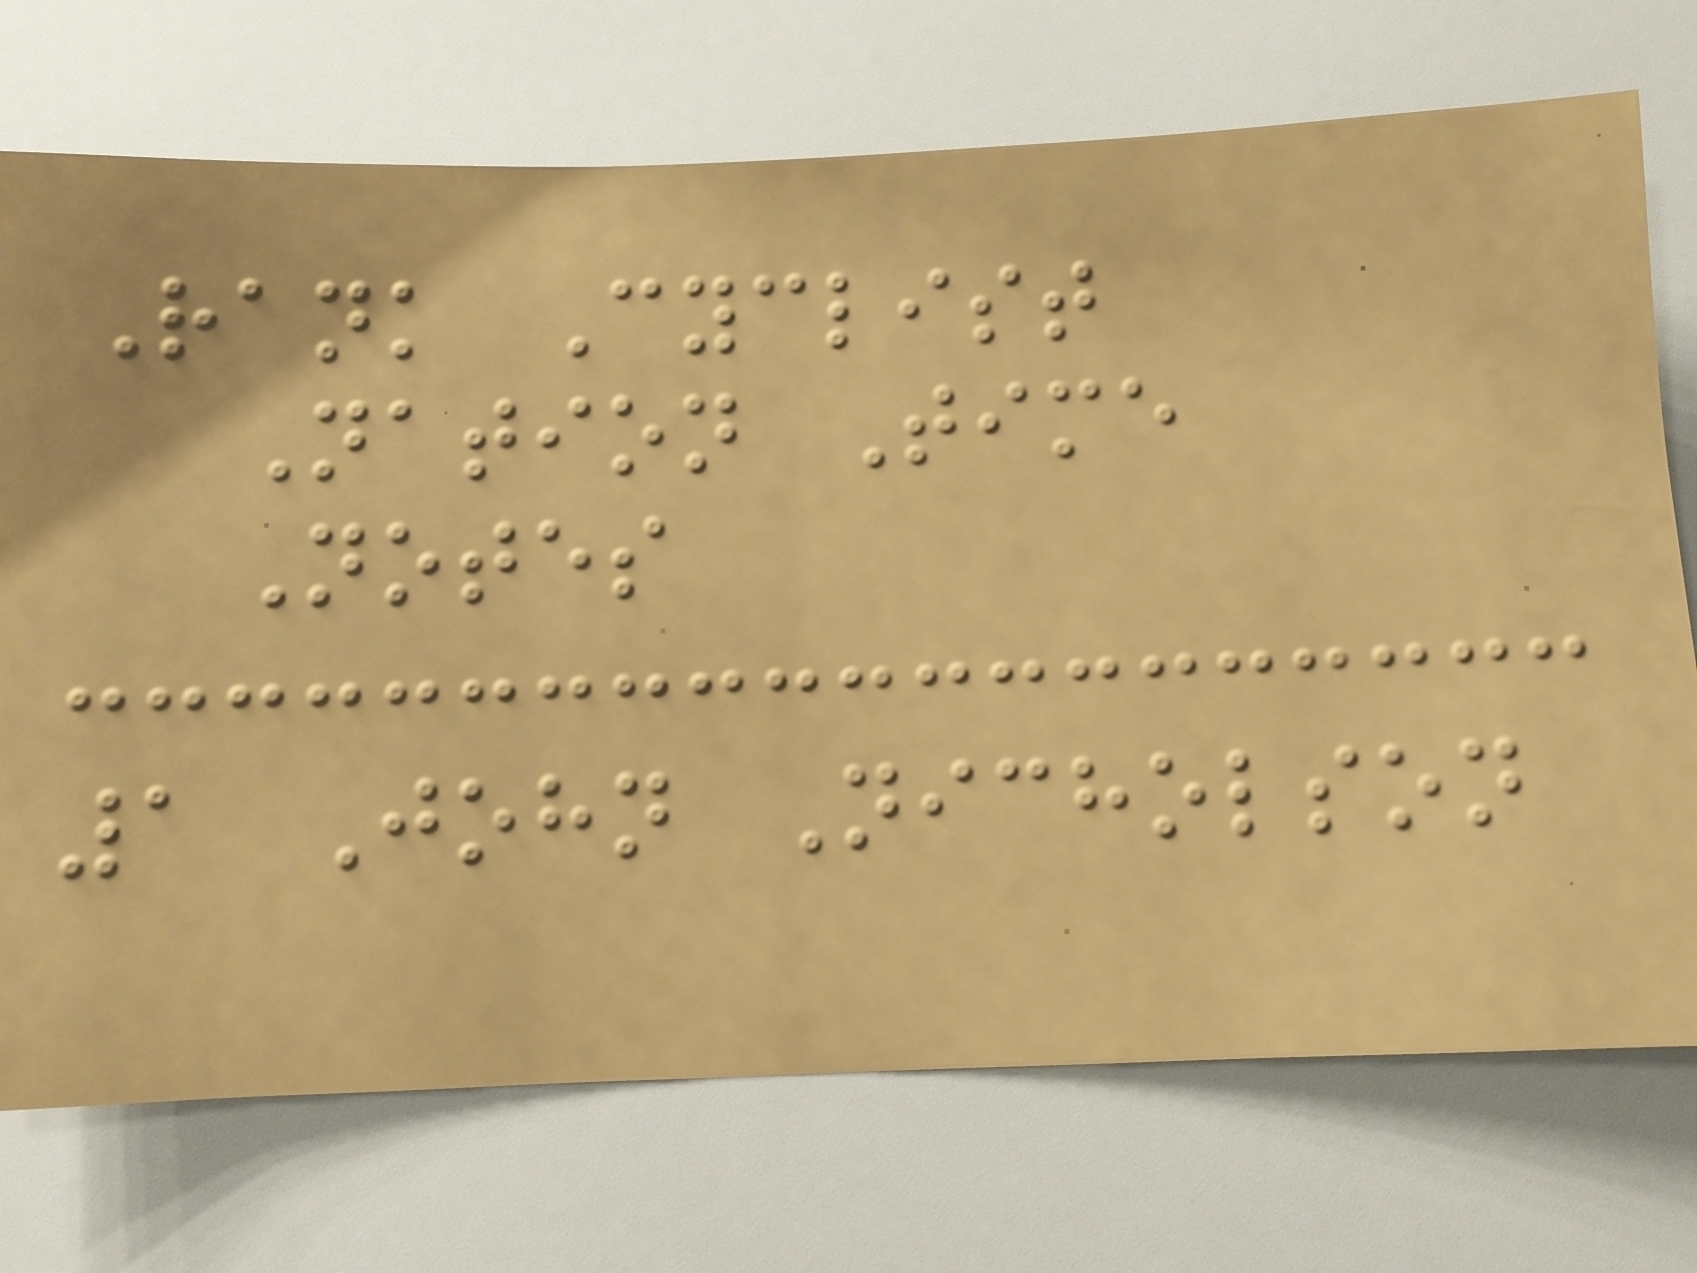Rank Cyclist
Nation Time
Notes
1 John Nicholson
